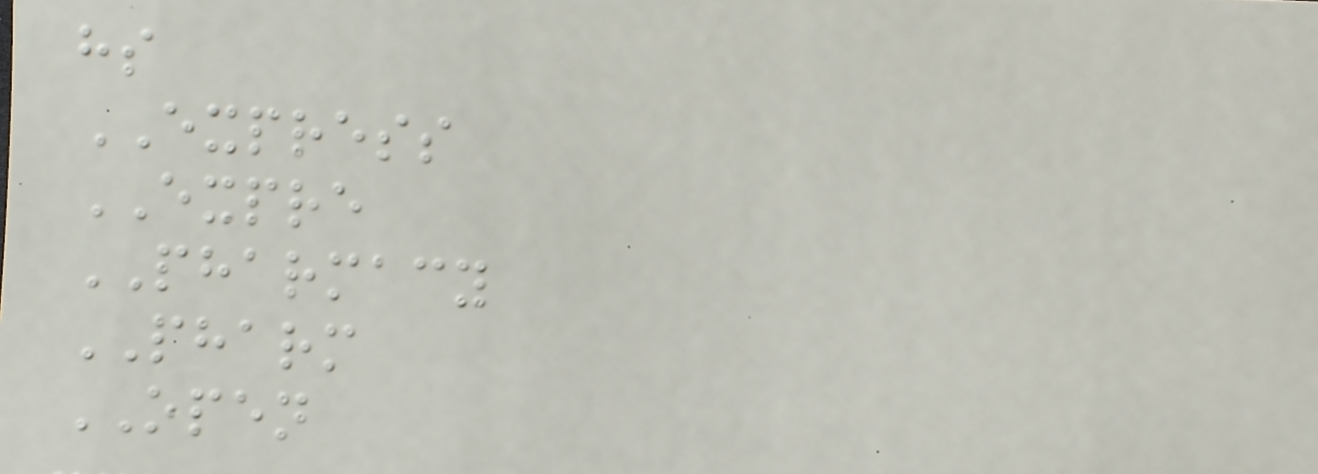hs
EXPRESS
EXPRE
PHARMACY
PHARM
OPEN
